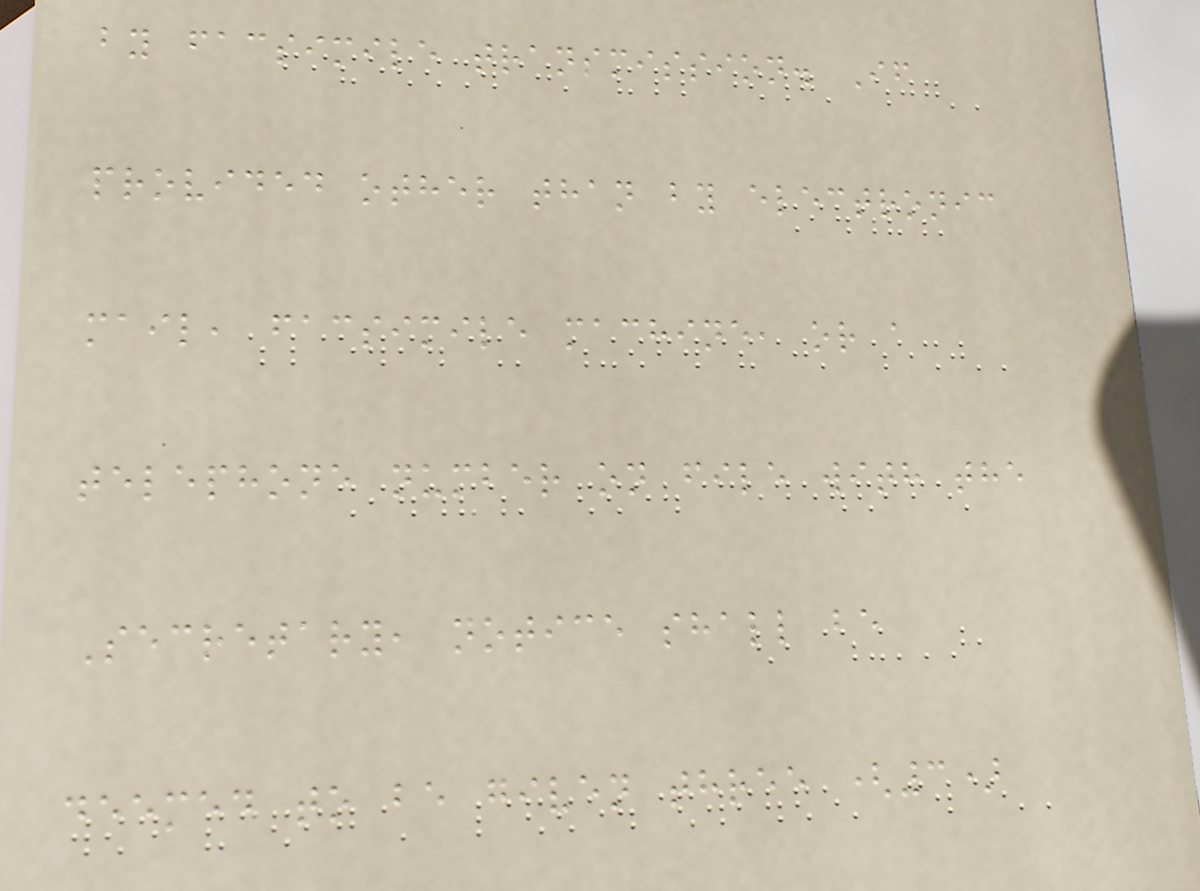by facsimile transmission. If
provided other than by electronic
mail, facsimile machine, or a
telephone number on file with the
Secretary, notice shall be
deemed to be given three (3)
